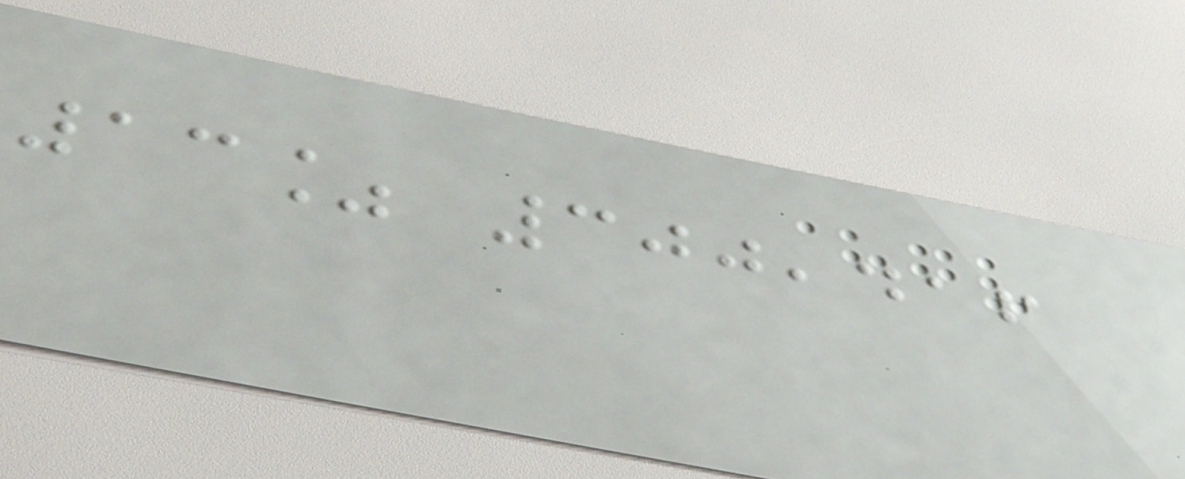13% 300,416
